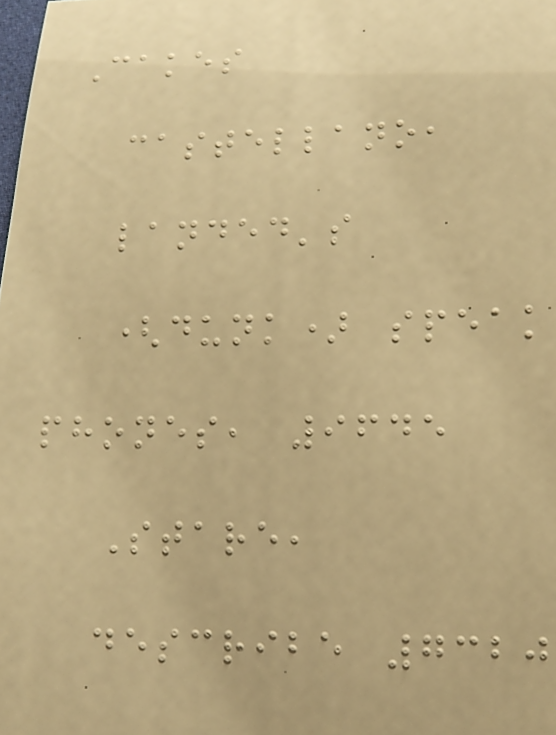Cakes
castellano,
landed's
(dunk) speak
phones, 9645
Stare,
describe 7320
